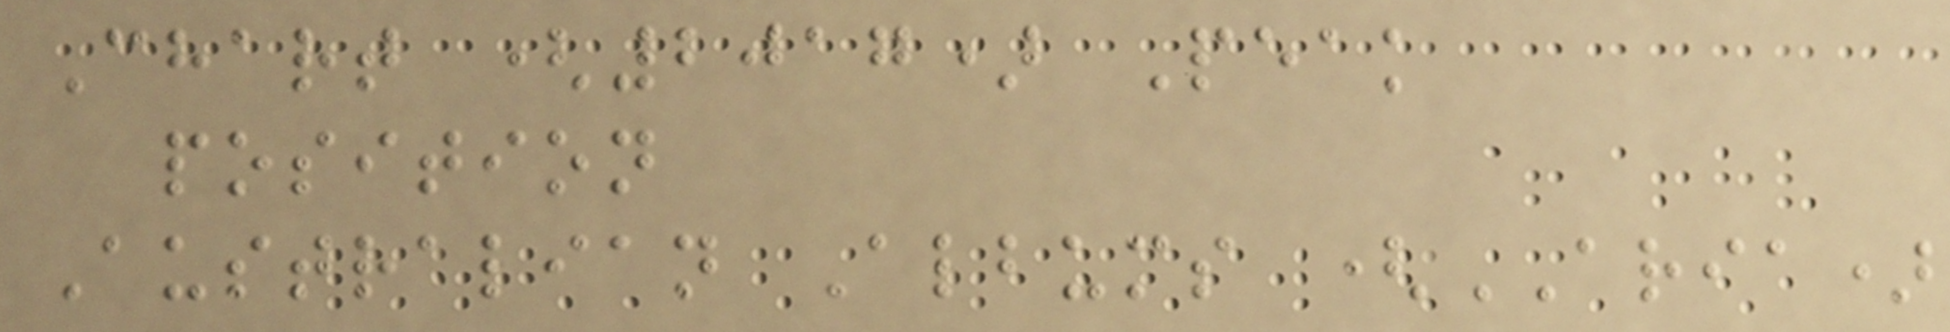Chart (2017) Peak
position
Australian Albums (ARIA)
